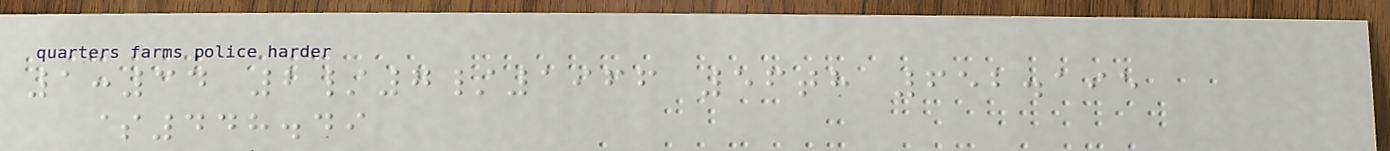1:34 2/7/1966 56th 652.195
$448.49
